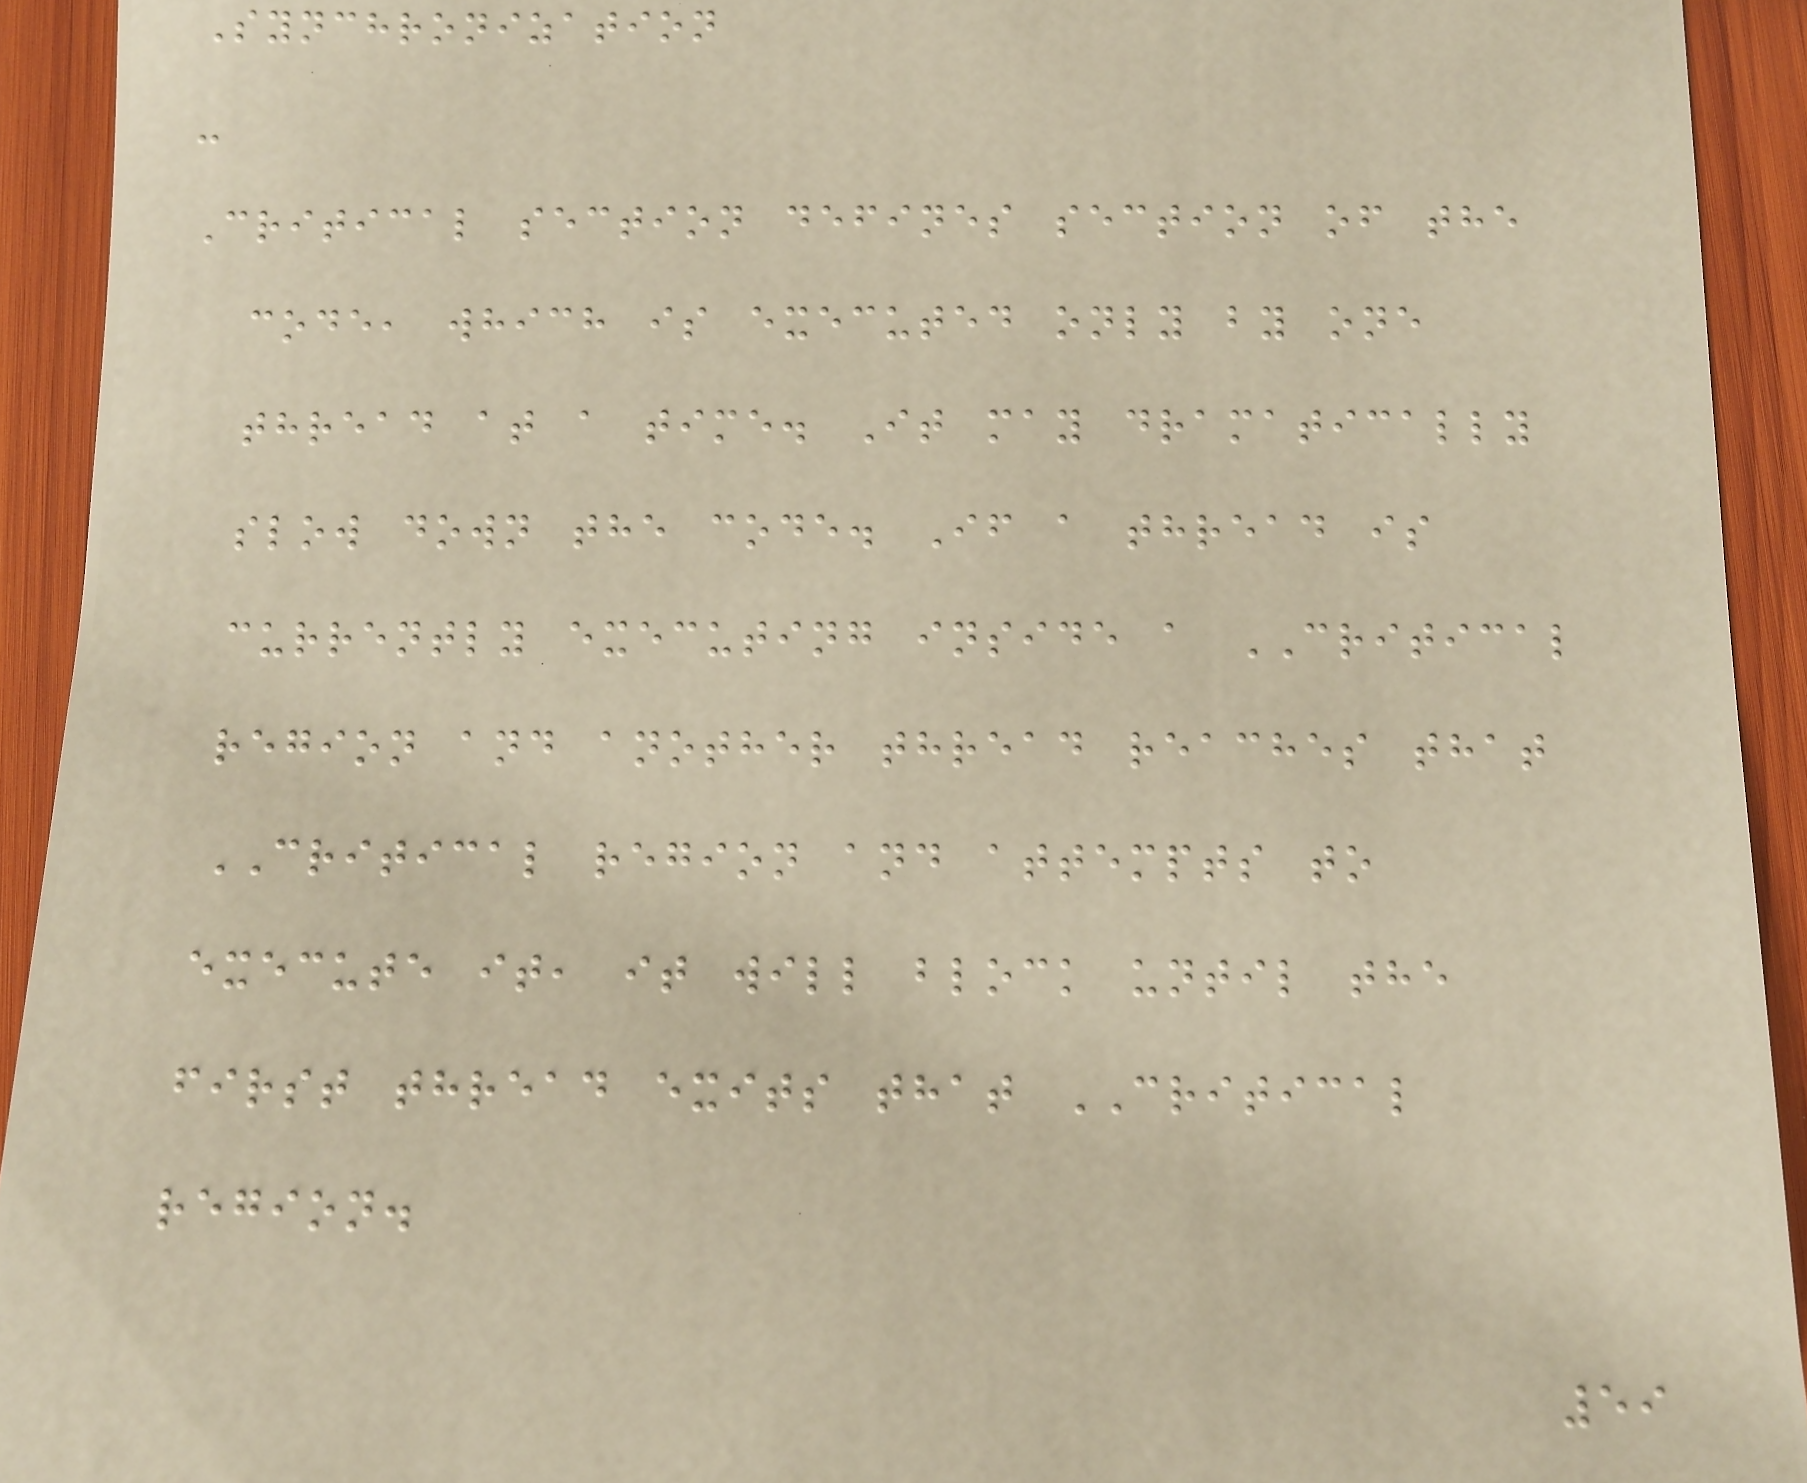Synchronization
-
Critical section defines section of the
code, which is executed only by one
thread at a time. It may dramatically
slow down the code. If a thread is
currently executing inside a CRITICAL
region and another thread reaches that
CRITICAL region and attempts to
execute it, it will block until the
first thread exits that CRITICAL
region.
59
